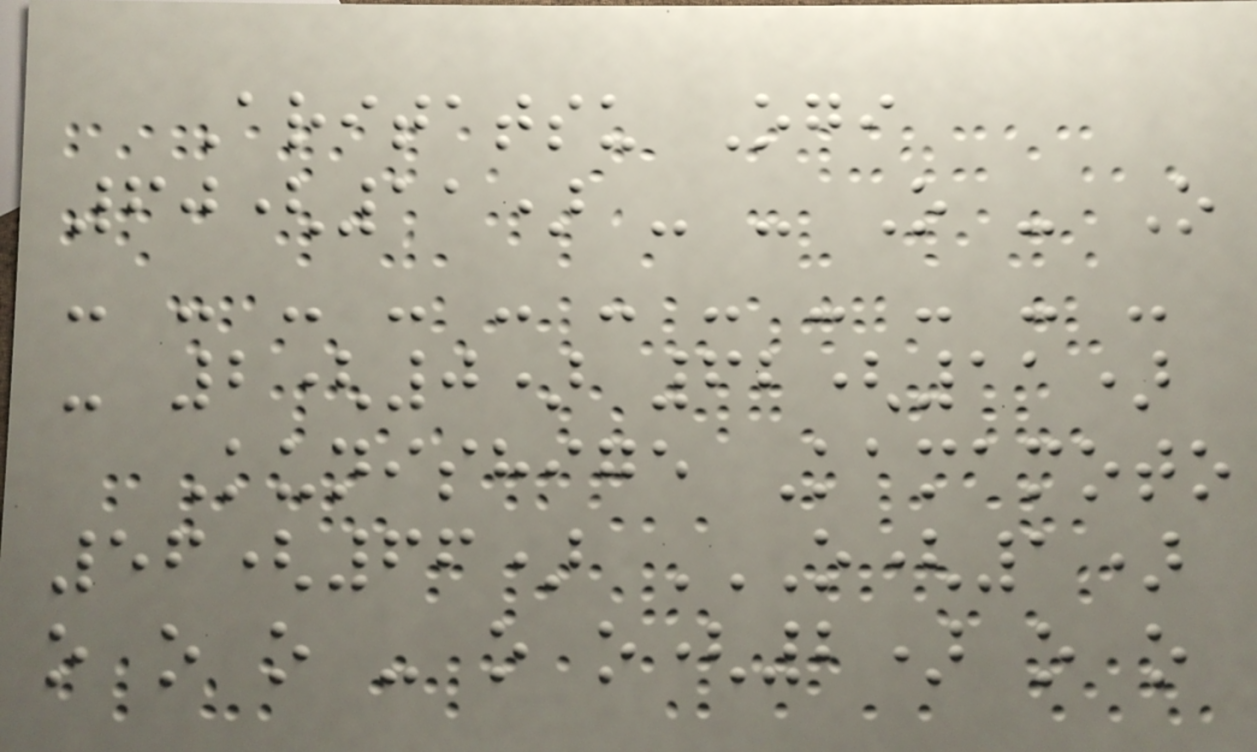Aritatsu Ogi
60(11) - - O - O
- - - - - - - - - - -
- 2(0) 62(11)
Kunishige Kamamoto
56(66) O(1)
O O O - O O(2) O O
